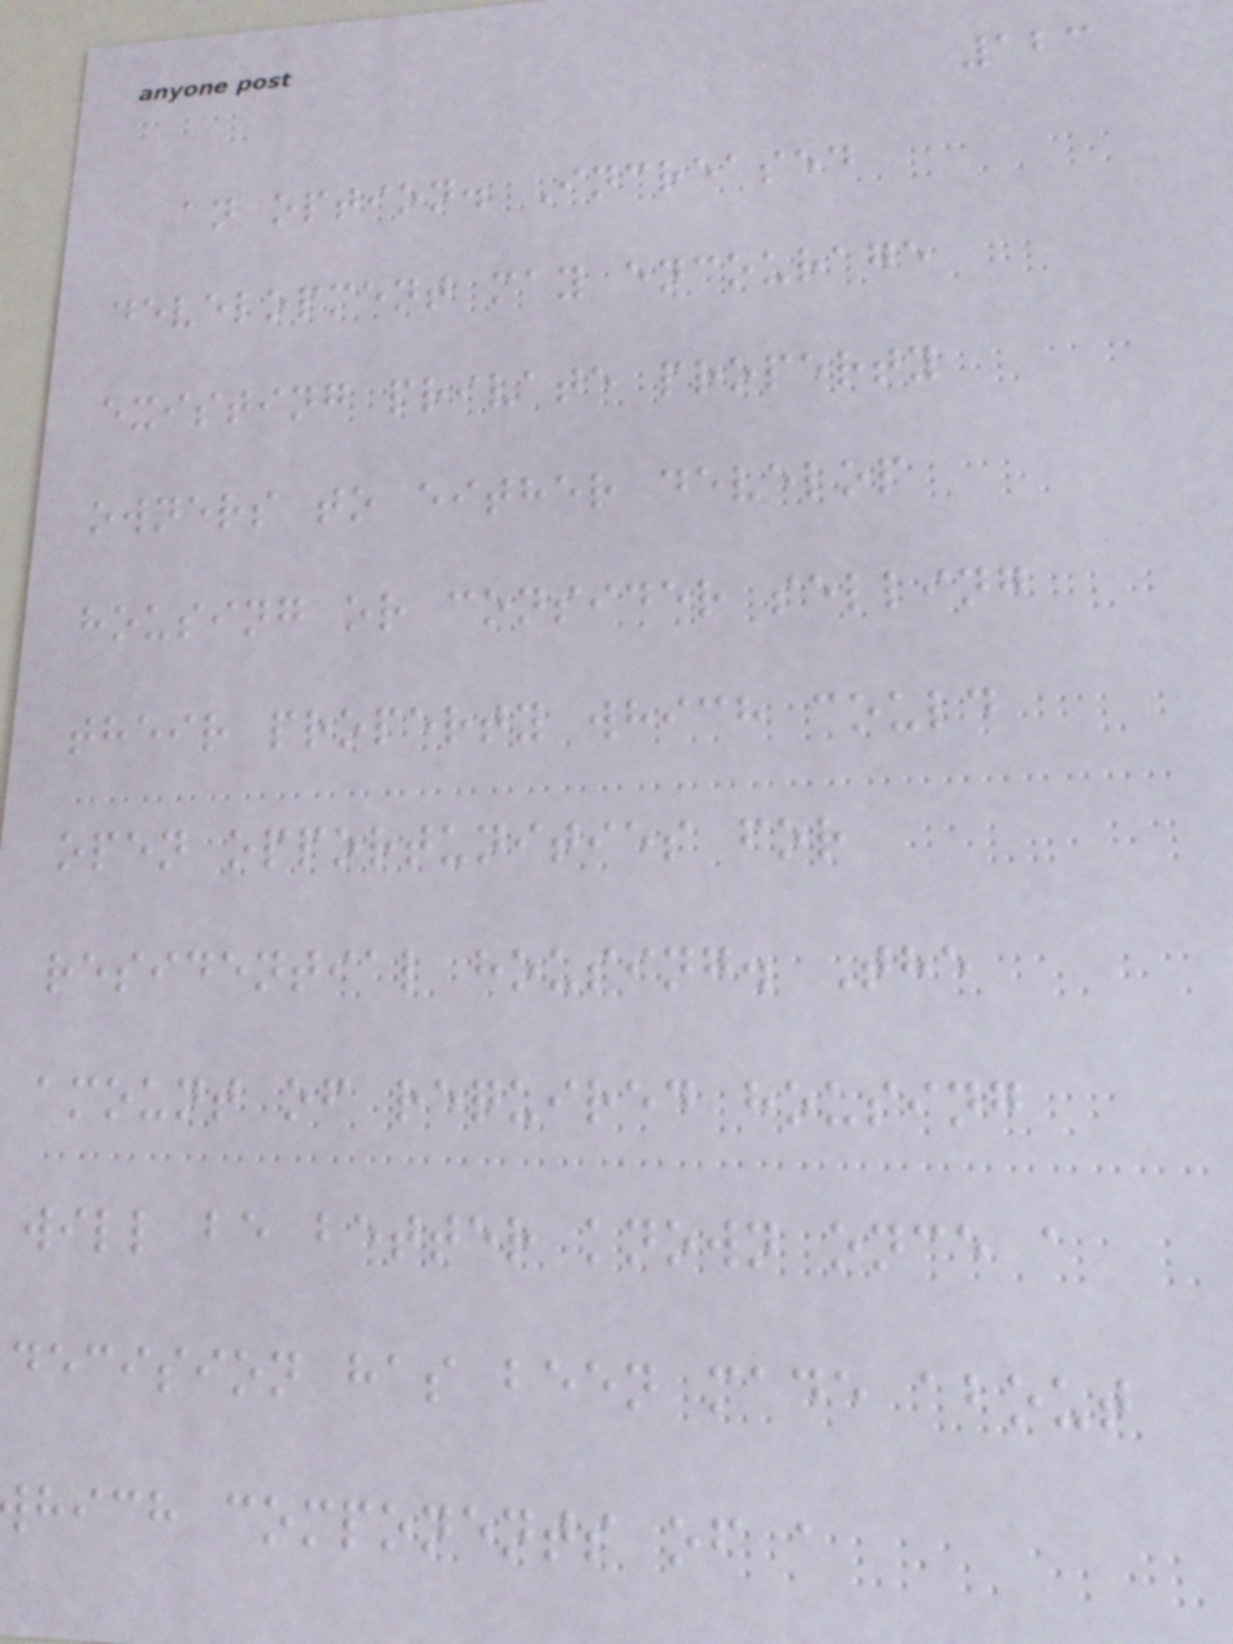123
an option. Increased
development may encourage
existing private property
owners to either develop
housing or consider selling
their property which could
open opportunities for
residential housing. The
amount of required housing
will be better known once a
decision has been made about
hich components of a
